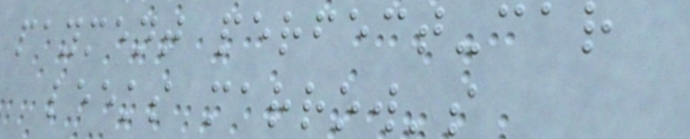payment perfect-car
leeks marrow's
